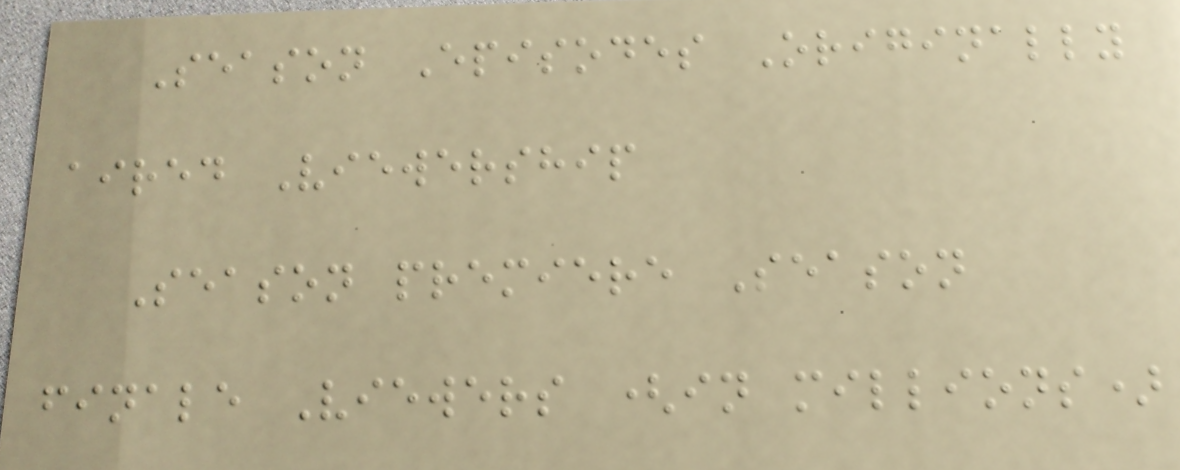Season Episodes Originally
aired Viewership
Season premiere Season
finale Viewers (in millions)
